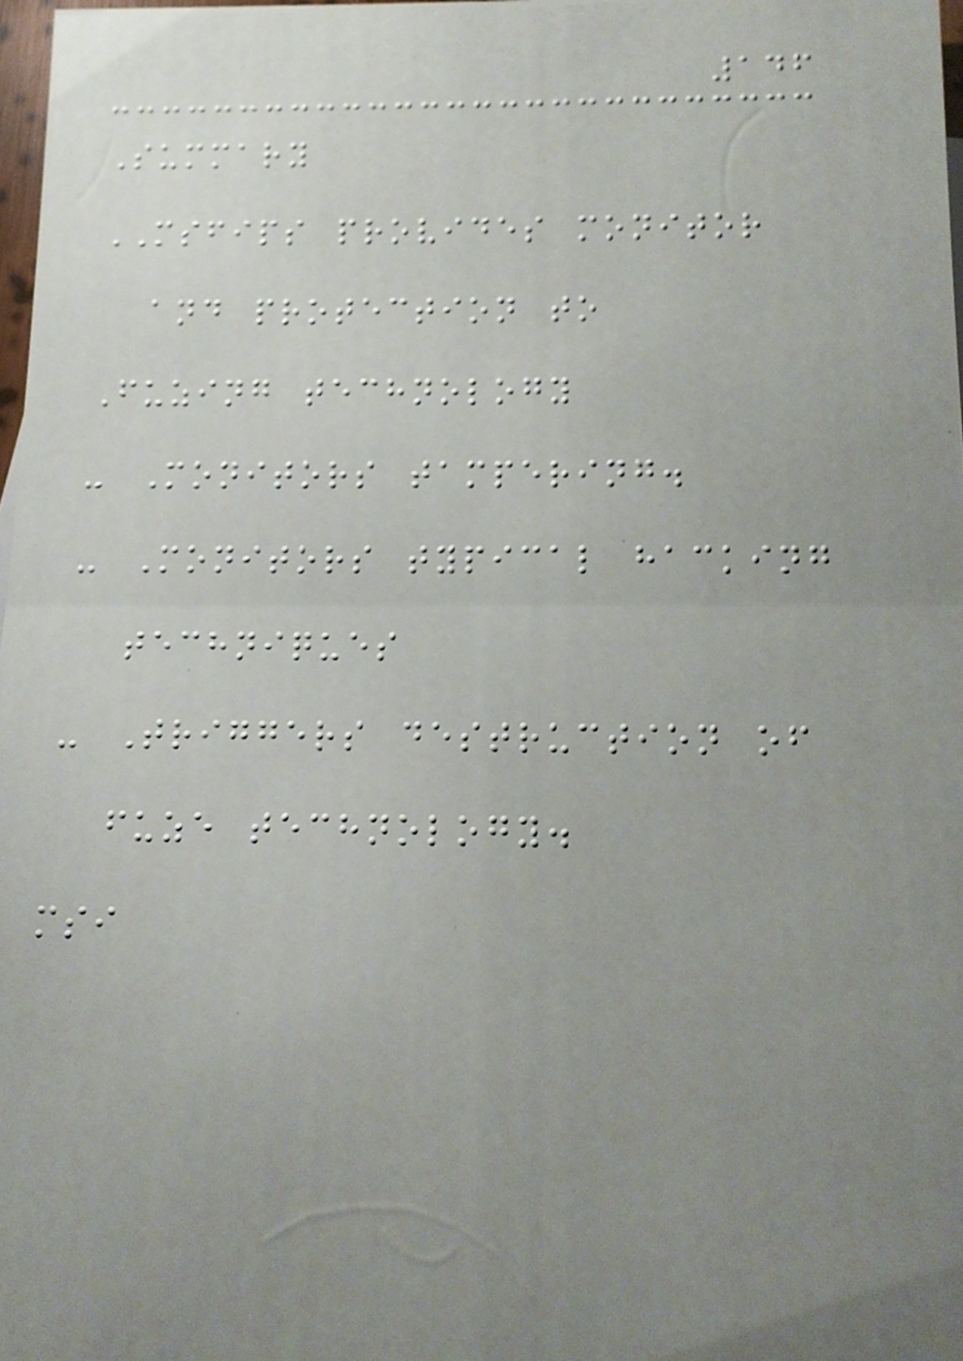146
Summary
MSFIPS provides monitor
and protection to
Fuzing technology
- Monitors tampering.
- Monitors typical hacking
techniques
- Triggers destruction of
fuze technology.
msi
